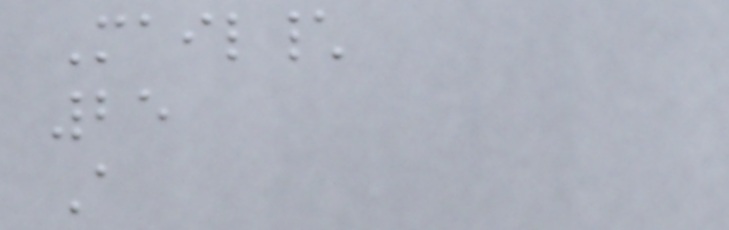Mail\
25
A
